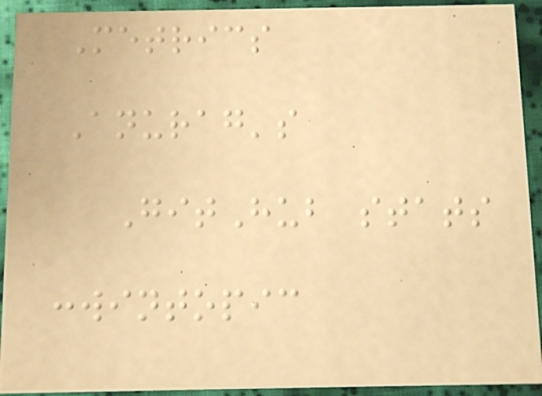Metrics
Anurag's
GitHub stats
:wintopic
